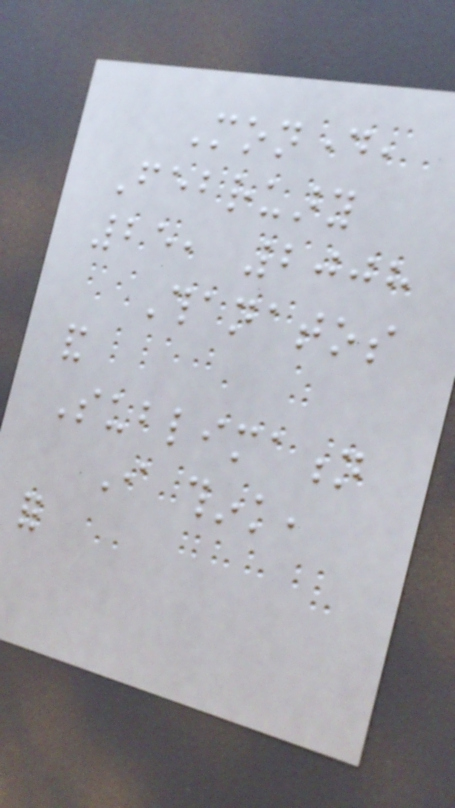Monday,
February
25, 2008
Thanatos
and
Sublimation
I think,
for
